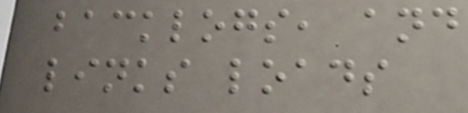backlogs, and
links loads
